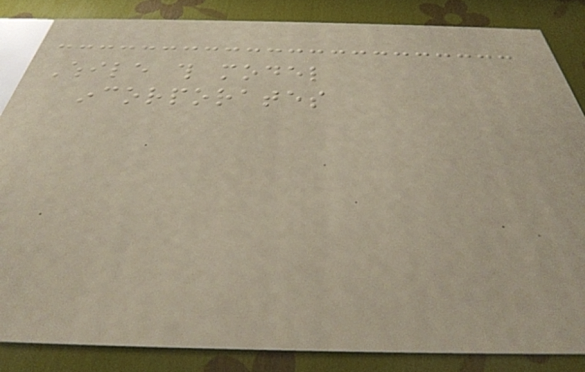While this model
incorporates
